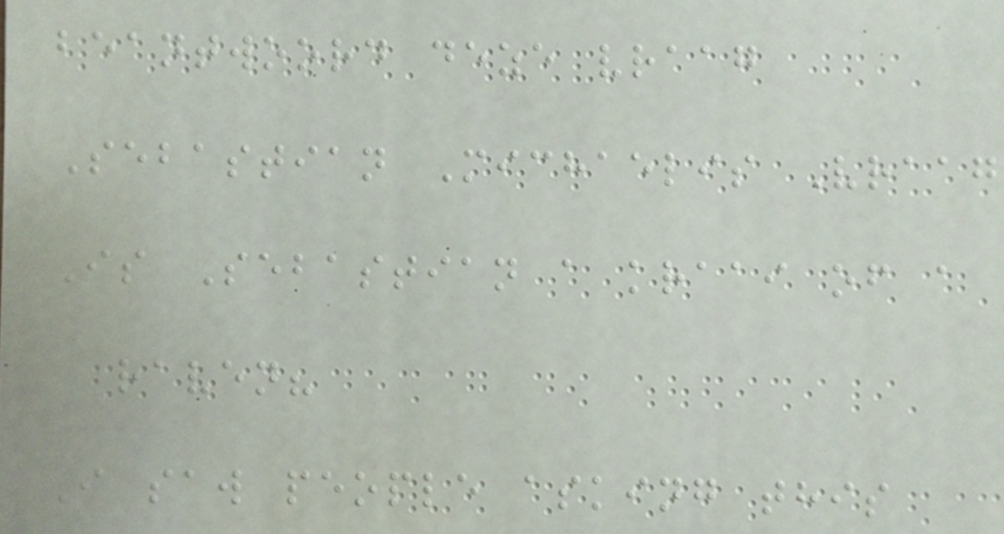beantwoord deze vraag
Sebastian Michaelis Vraag
Is Sebastian a kraai of a
raven?
I saw people asking this
